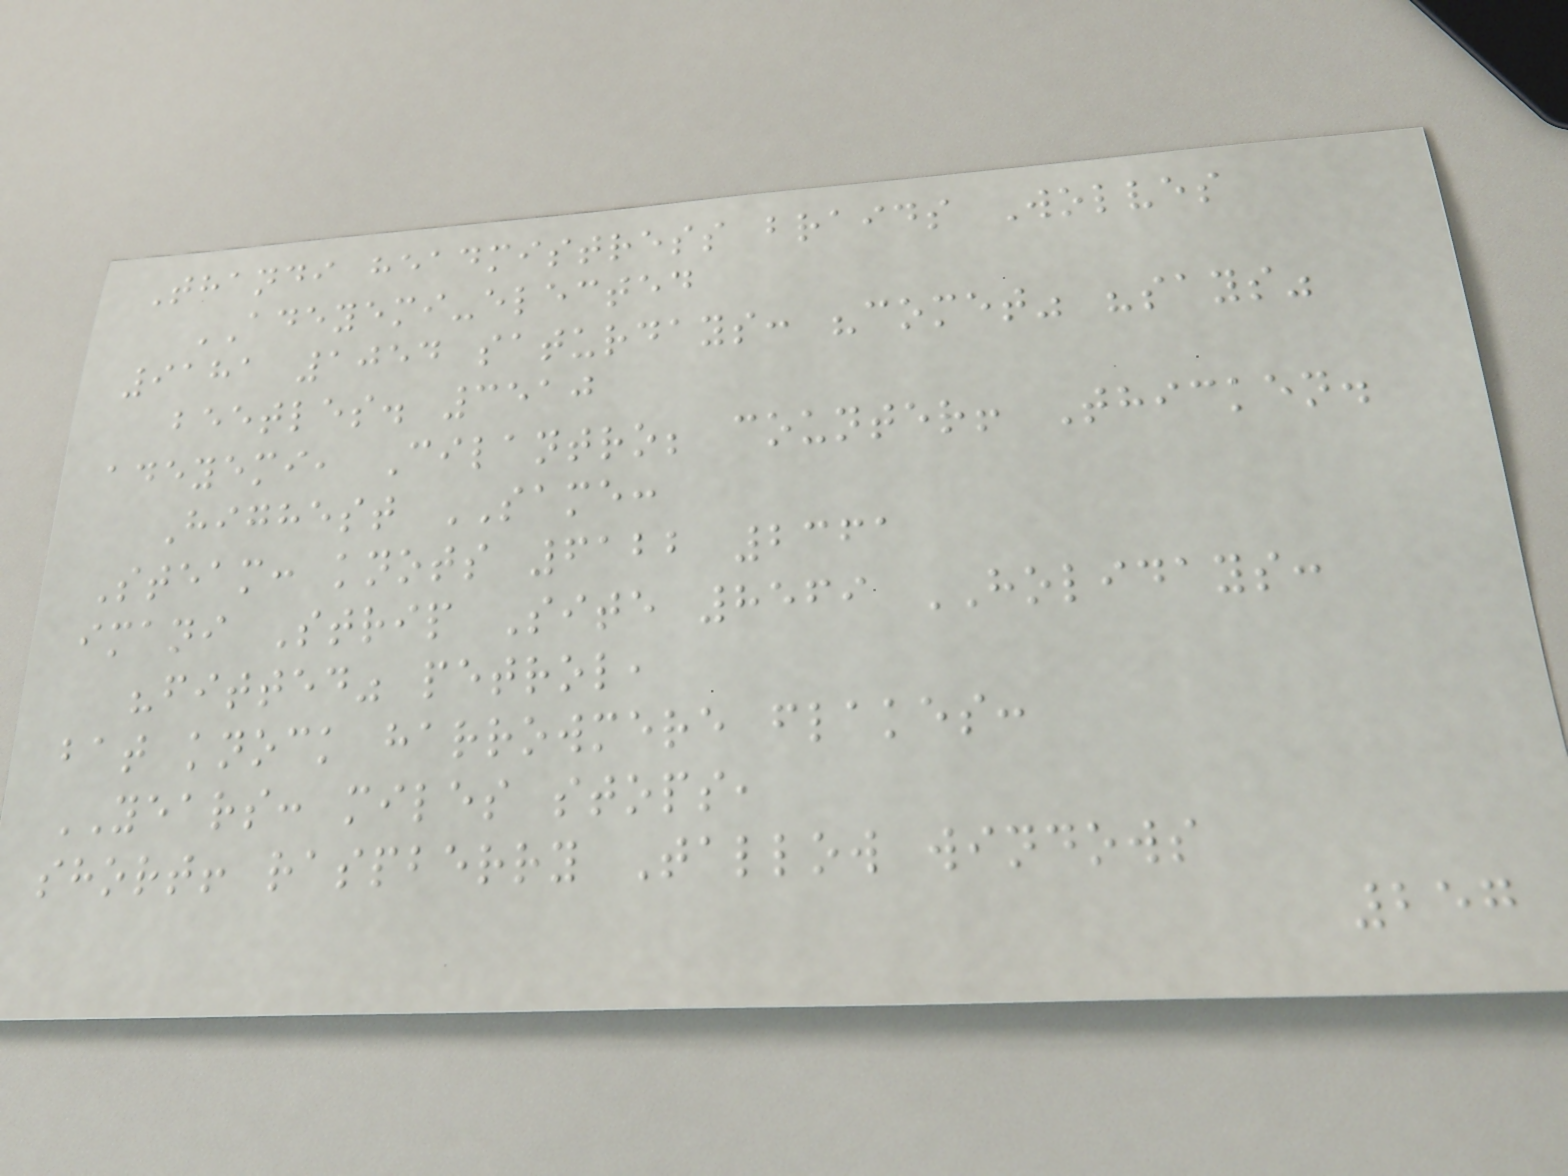Thandi headmistress braids Wolves
ADEYEMI-elected
9181 1054 saturdays: "comet" "says"
beetles. 3510
adeyemi, Cilantro; counter! Thicken.
Highest SAME:
Steam: knots 6122 2361
imani Strip Site 8569 HOLIDAYS:
"fitted" petrol,
bat knock harrowmere flakes:
YEARS: miles stops,
short! raspberry Tallow windows
257
